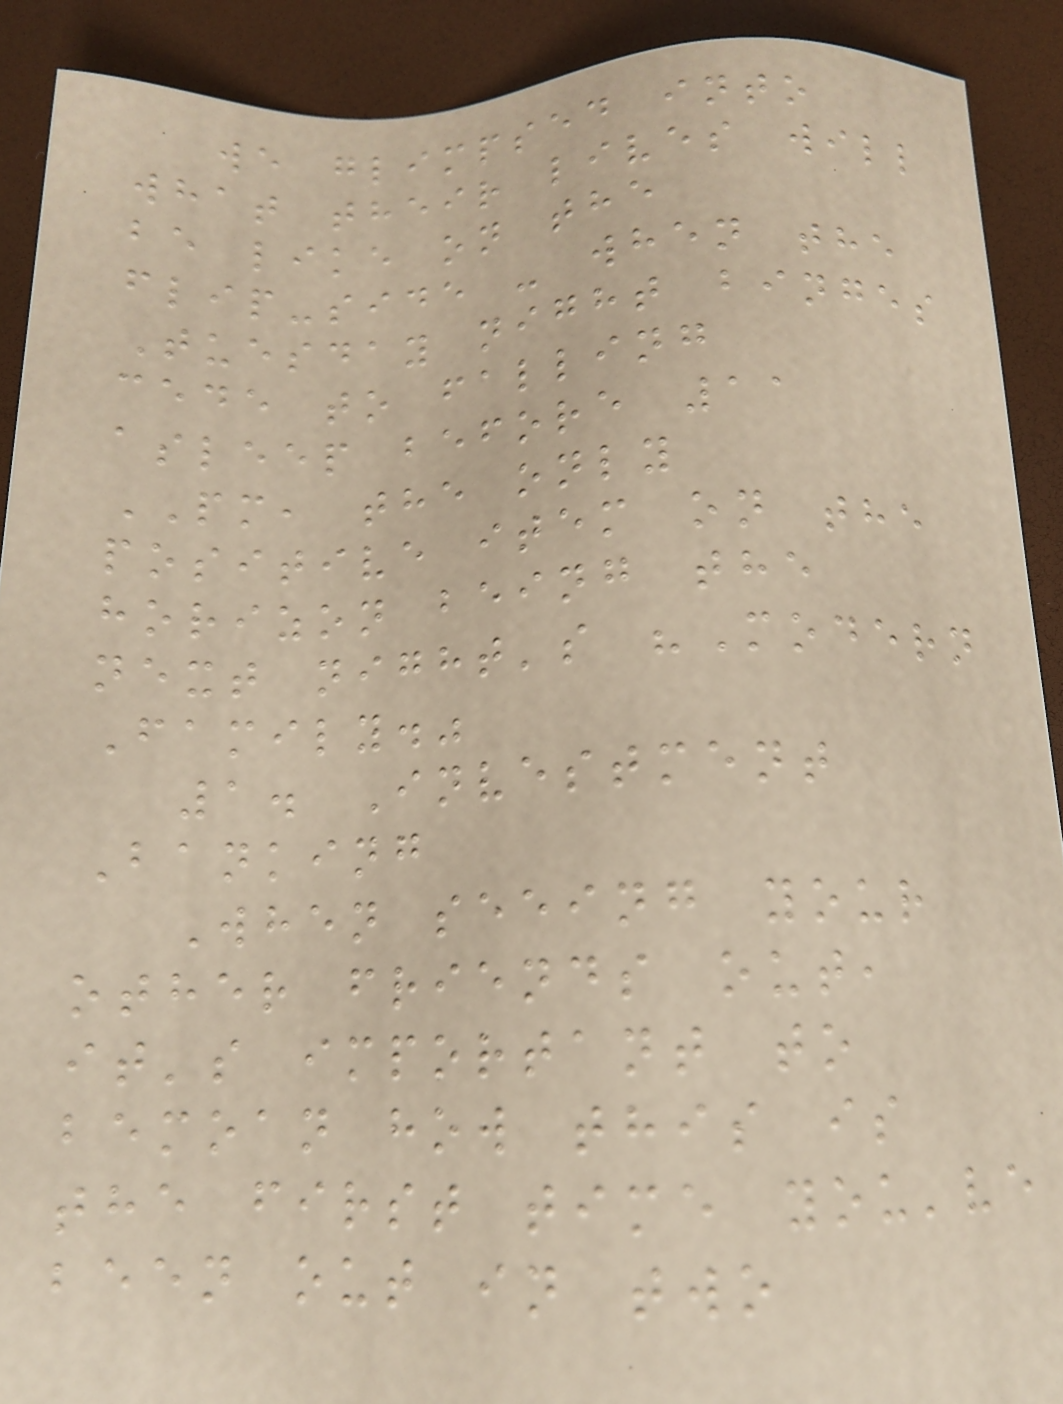we glimpsed into
what their lives will
be like on the
flip-side - when the
Tuesday night binges
cede to falling
asleep before 11
PM, the only
positive item on the
horizon being the
next night's "Modern
Family."
1. Investment
Banking
When seeing your
other friends out,
it's important to
bemoan how this is
the first time you've
been out in two
